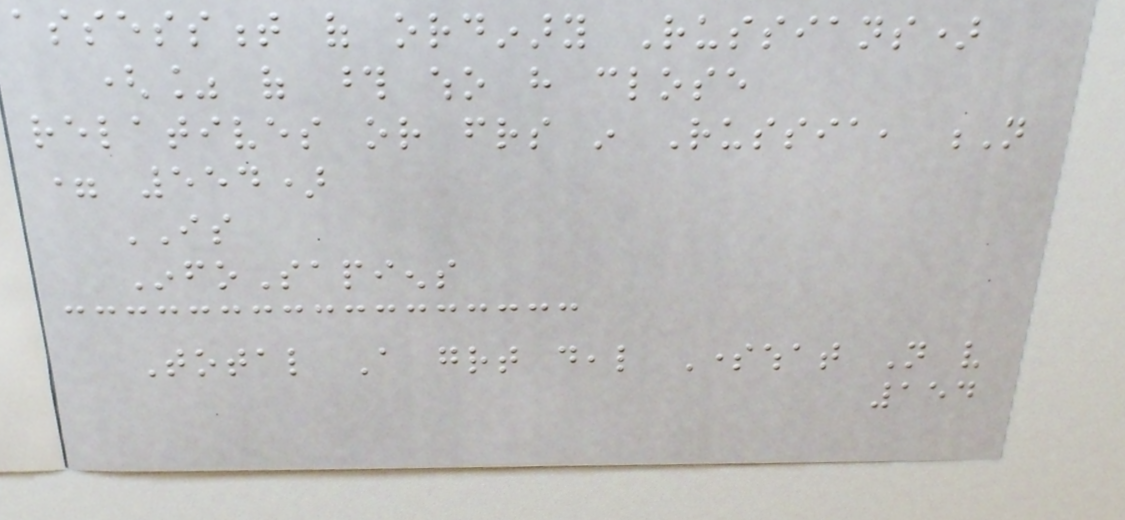assessment of ordinary Russians)
(% of those who have close
relatives or friends in Russia, N
= 554)
IS
InfoSapiens
Total A great deal Somewhat Not very
154
